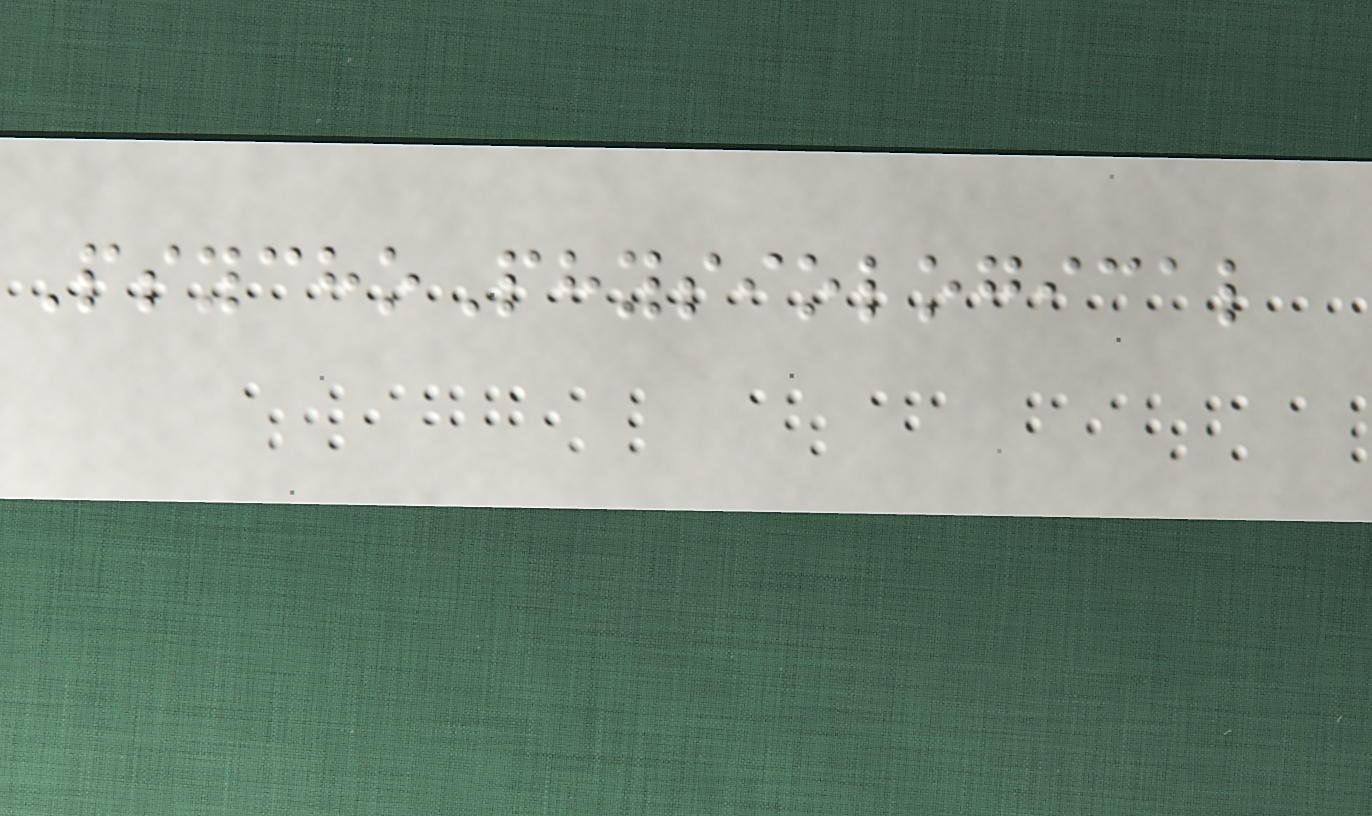PsychoPhysiological
